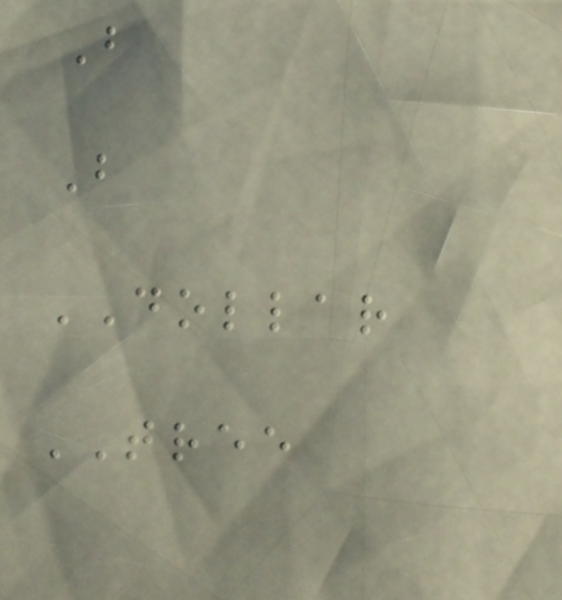B
B
DOLLAR
TREE
